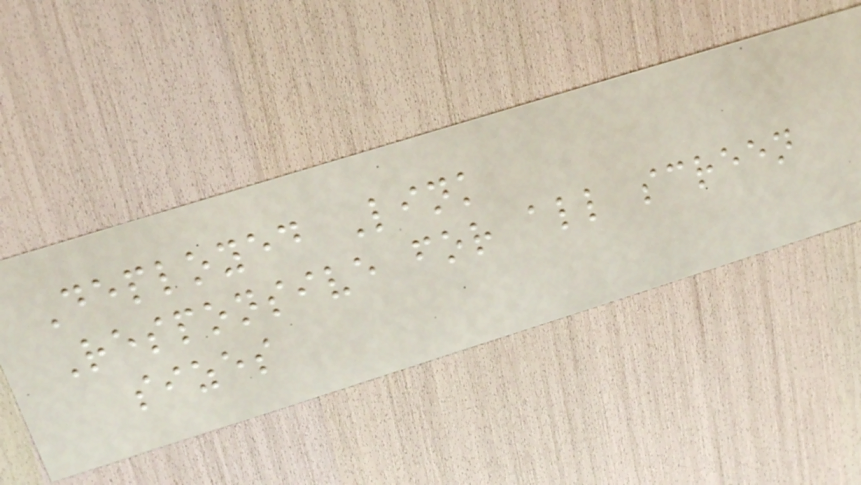Deployed Link
Responsive for all screen
sizes
